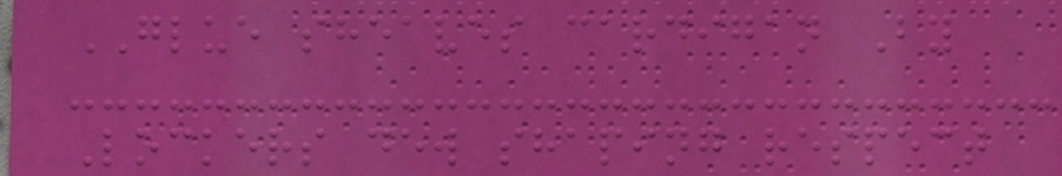GLUE sheaves cardigan By
Lockers dew shaping respect
